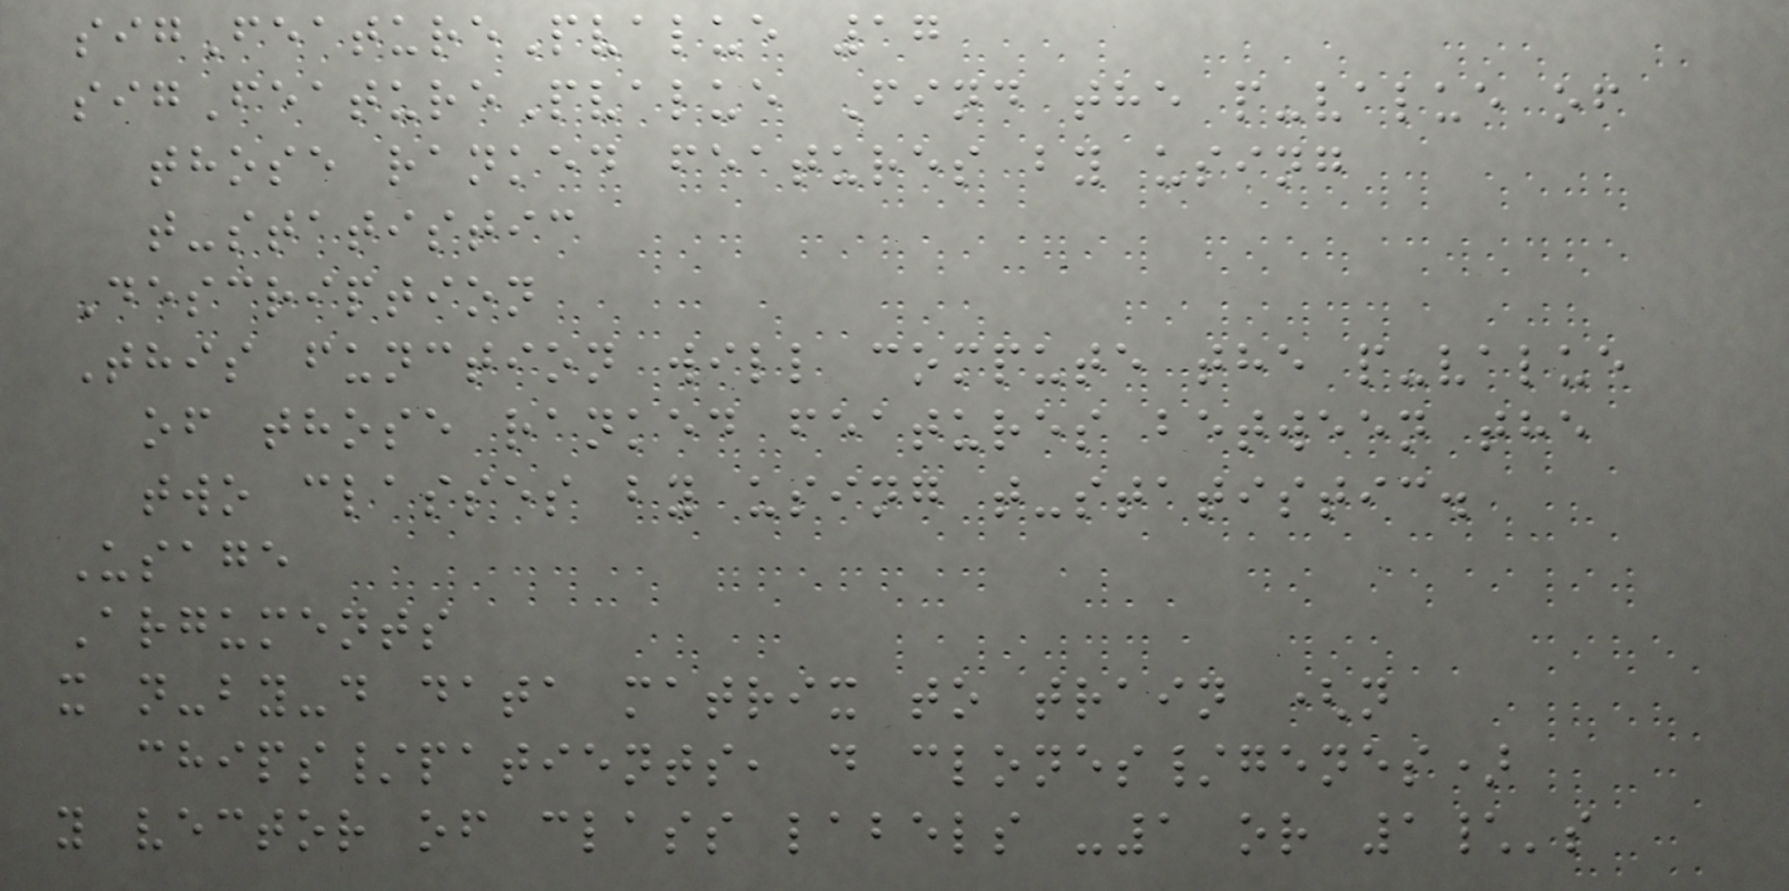sigFeaturePvalue 17
sigFeaturePvalue Find the p-value of
those ranked features by using
t-statistic
Description
This function will compute the p-value
of those ranked features between the
two classes by using t-statistic.
Usage
Arguments
x n-by-d data matrix to train (n
chips/patients, d clones/genes)
y vector of class labels -1 or 1\'s
